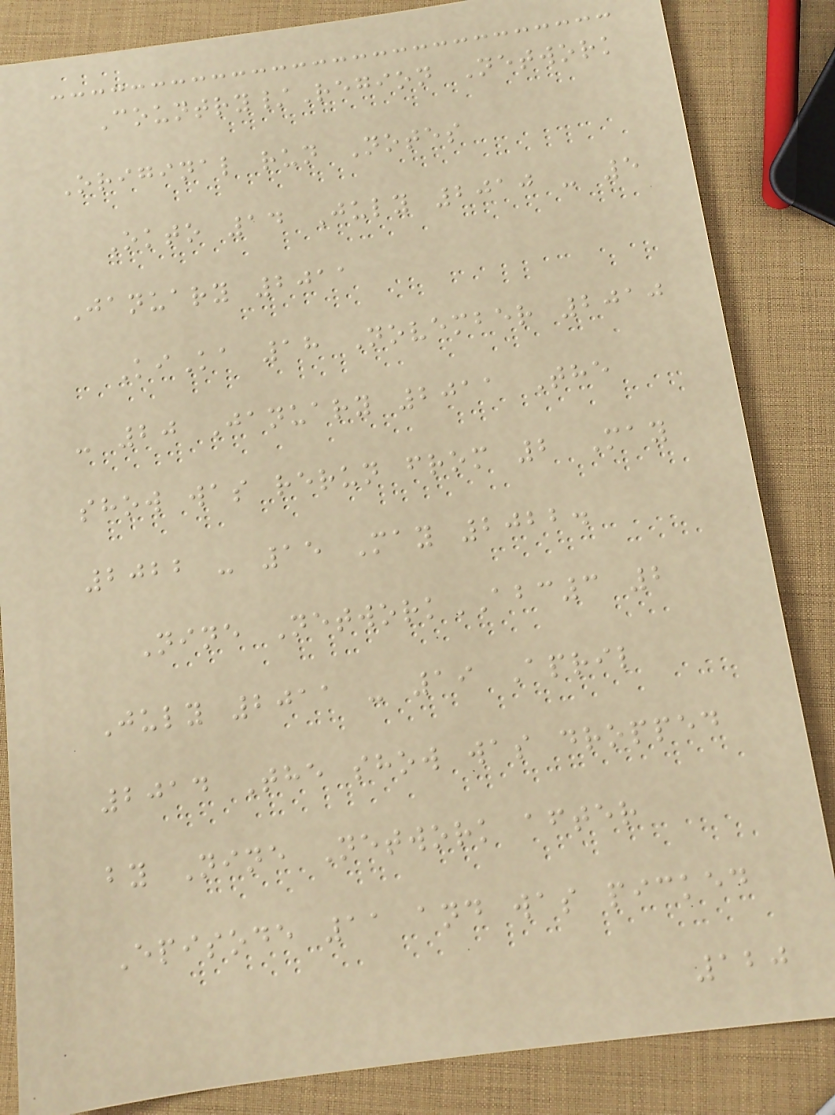Country/Region Network
Original run Notes
Okto 14 July 2010 - 5
January 2011
KiKa 18 November 2010
- 20 January 2011 The
show was rerun from 2 May
2022 - 15 May 2022.
Nine NetworkABC3 2
July 2011 - 19 April
2014 The show was dropped
by Nine Network after
Episode 11 and was picked
120
